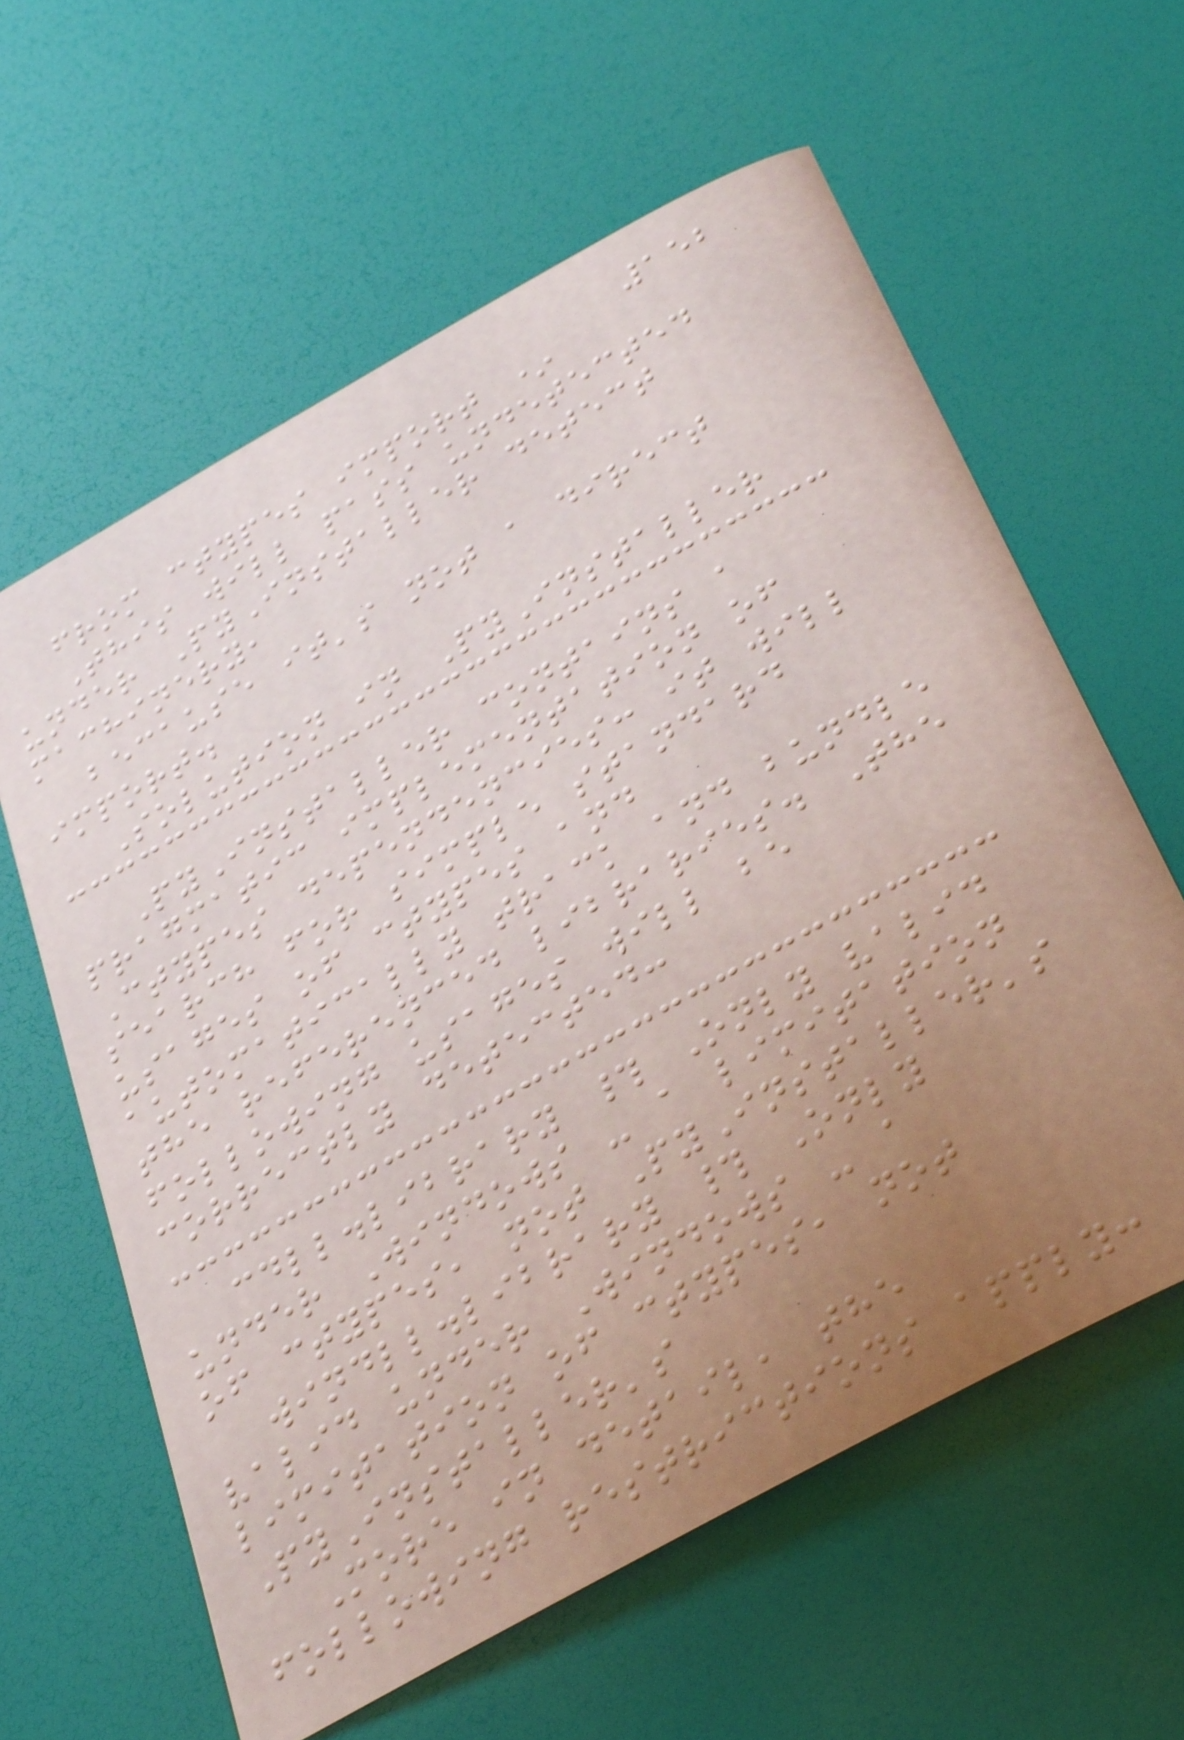152
from ctypes import *
This will pass undetected
under PyInstaller detect
machinery,
because it's not a direct
import.
Solution in PyInstaller
PyInstaller contains a
pragmatic implementation of
Ctypes dependencies: it will
search for simple standard
usages of ctypes and
automatically track and bundle
the referenced libraries. The
following usages will be
correctly detected:
cdll.library # Only valid
under Windows - a limitation
of ctypes, not PyInstaller's
windll.library # Only
valid under Windows - a
limitation of ctypes, not
PyInstaller's
More in detail, the
following restrictions apply:
